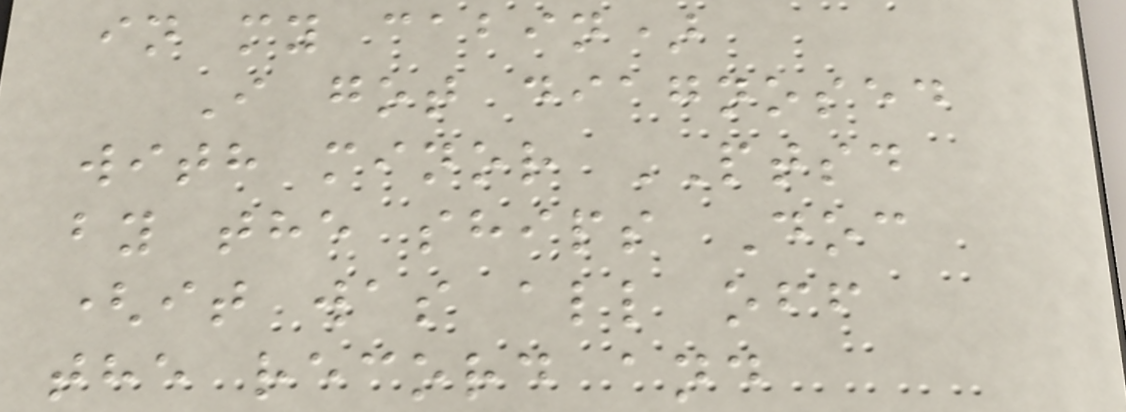in my cabin)
I got diagnosed
with minor PTSD
by the ships Doc
(it was all off
the record and
